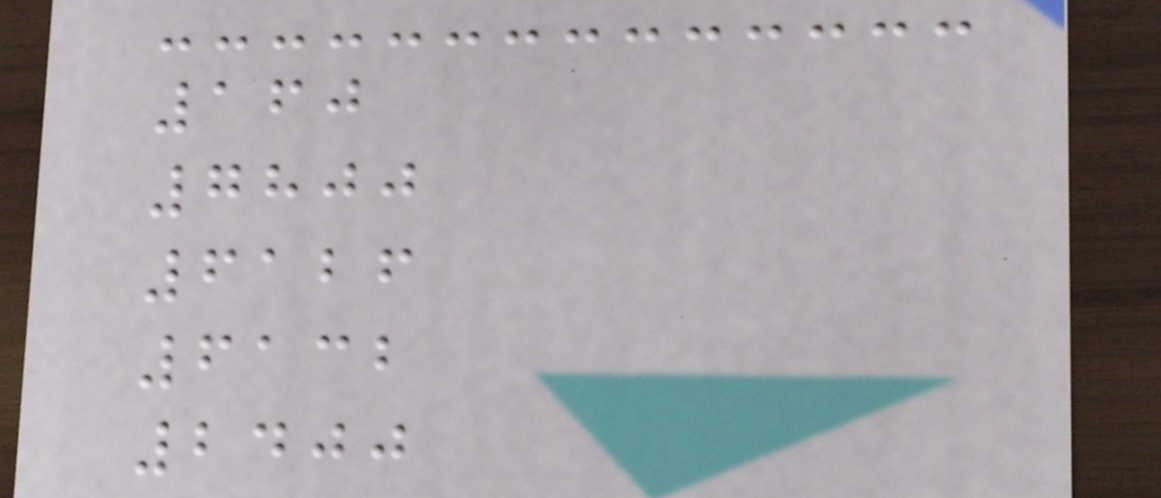160
7800
6126
6132
2400
